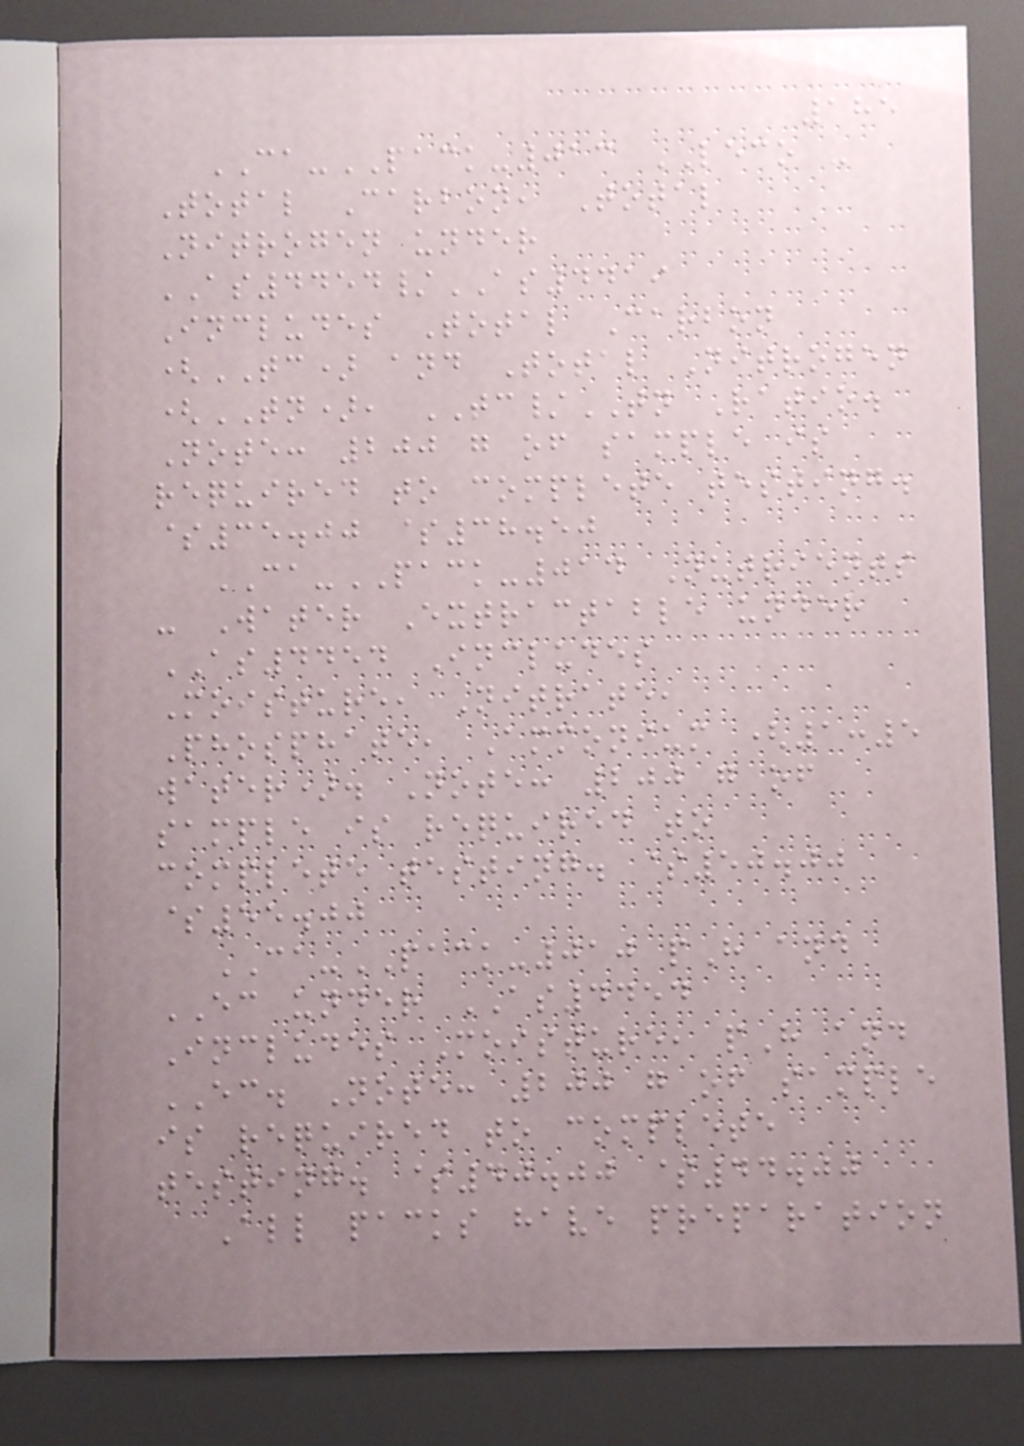185
CA-PACK-013 LECO -
Total Carbon, Total
Nitrogen under
AS4454/AS4419
Includes Total Carbon
(TC) and Total Nitrogen
(TN), TC/TN Ratio.
Note: 200 g of sample is
required to complete testing.
$35.00 $38.50
CA-PACK-014 Nutrients
- Water Extractable under
AS4454 Includes
Moisture, Nitrate,
Phosphate, Ammonium (1:5
water). Note: 200 g of
sample is required to
complete testing. $50.00
$55.00
CA-PACK-010 pH and
EC under AS4454
Includes Moisture, pH and
EC. Note: 200 g of sample
is required to complete
testing. $40.00 $44.00
All packs have preparation
